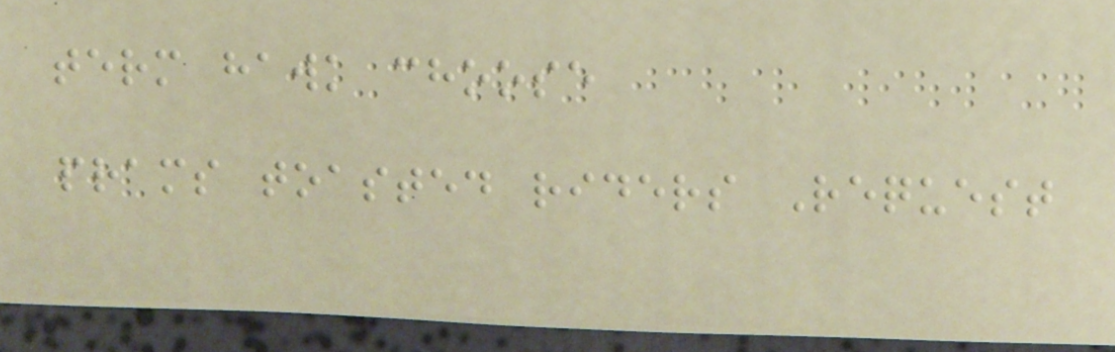term hawk choose
prams toasted riders Request
